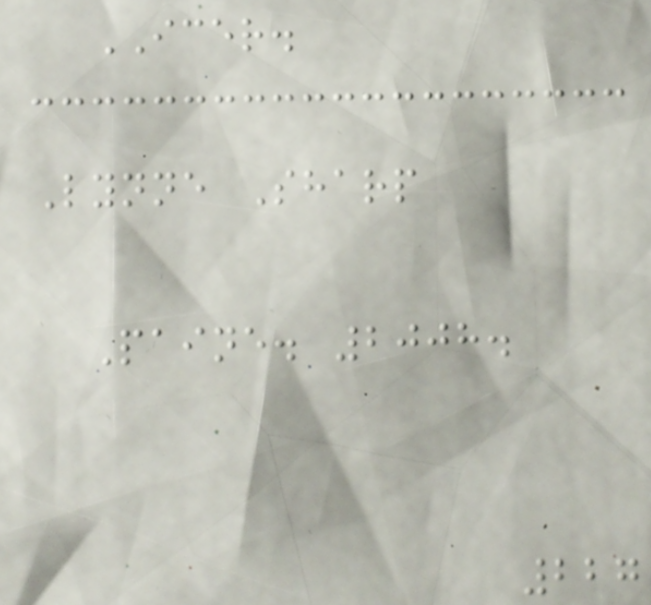ICER.
Lynne Sharp
Paine. 2008.
227
